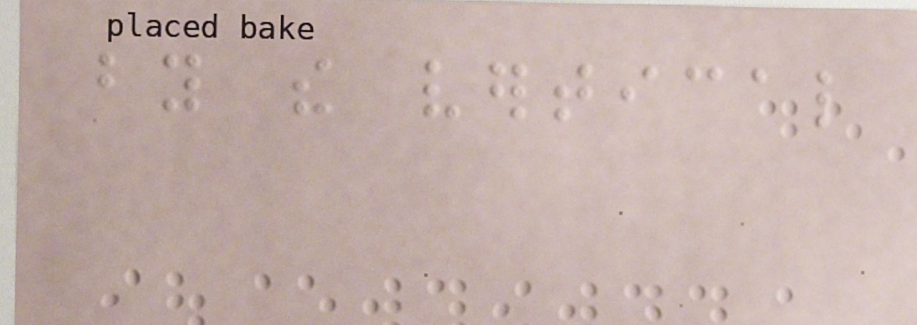by the vertical
